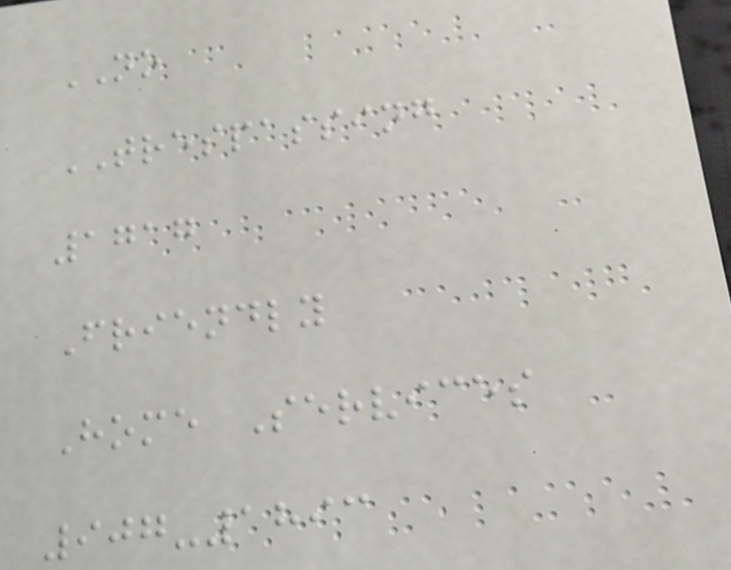NO
TRESPASSING
1717
Friendly
Home Services
907-1893
